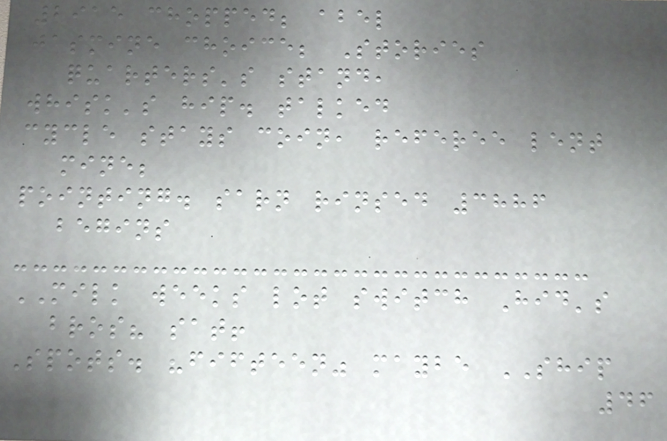2915 chopped; abel
jasmine choice; Stories
quarters's stand,
whisk's hip. talked
cycle stays coin, referee lent
mine;
pointing. sarn rinsed 3886
begins
MILK weeks lot switch Hid's
bros? sat!
Spots. "fifteen" maybe SHIP
46
